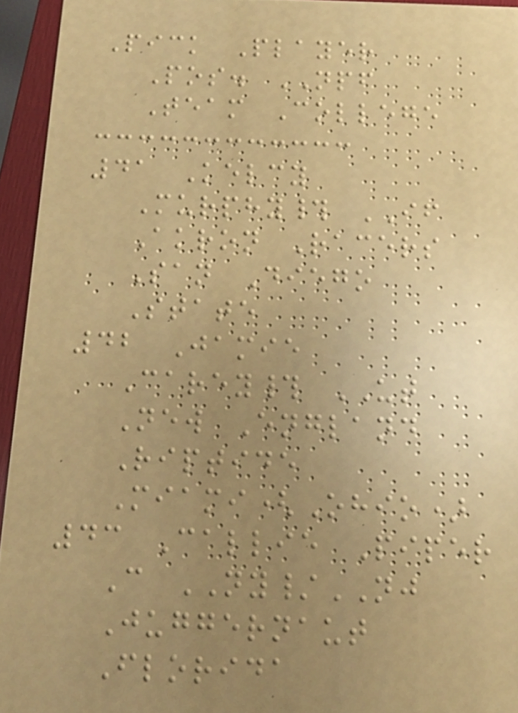Pick Player
Pos. NPF
Team College
41 Kelcy
Murphy# IF
Akron Racers
San Diego
State
42 Jamie
Carey# UT
New England
Riptide
Miami(Ohio)
43 Callie Piper
C NY/NJ
Juggernaut
Florida
